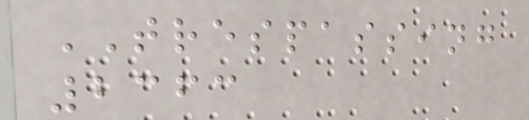TRESPASSING
2363
